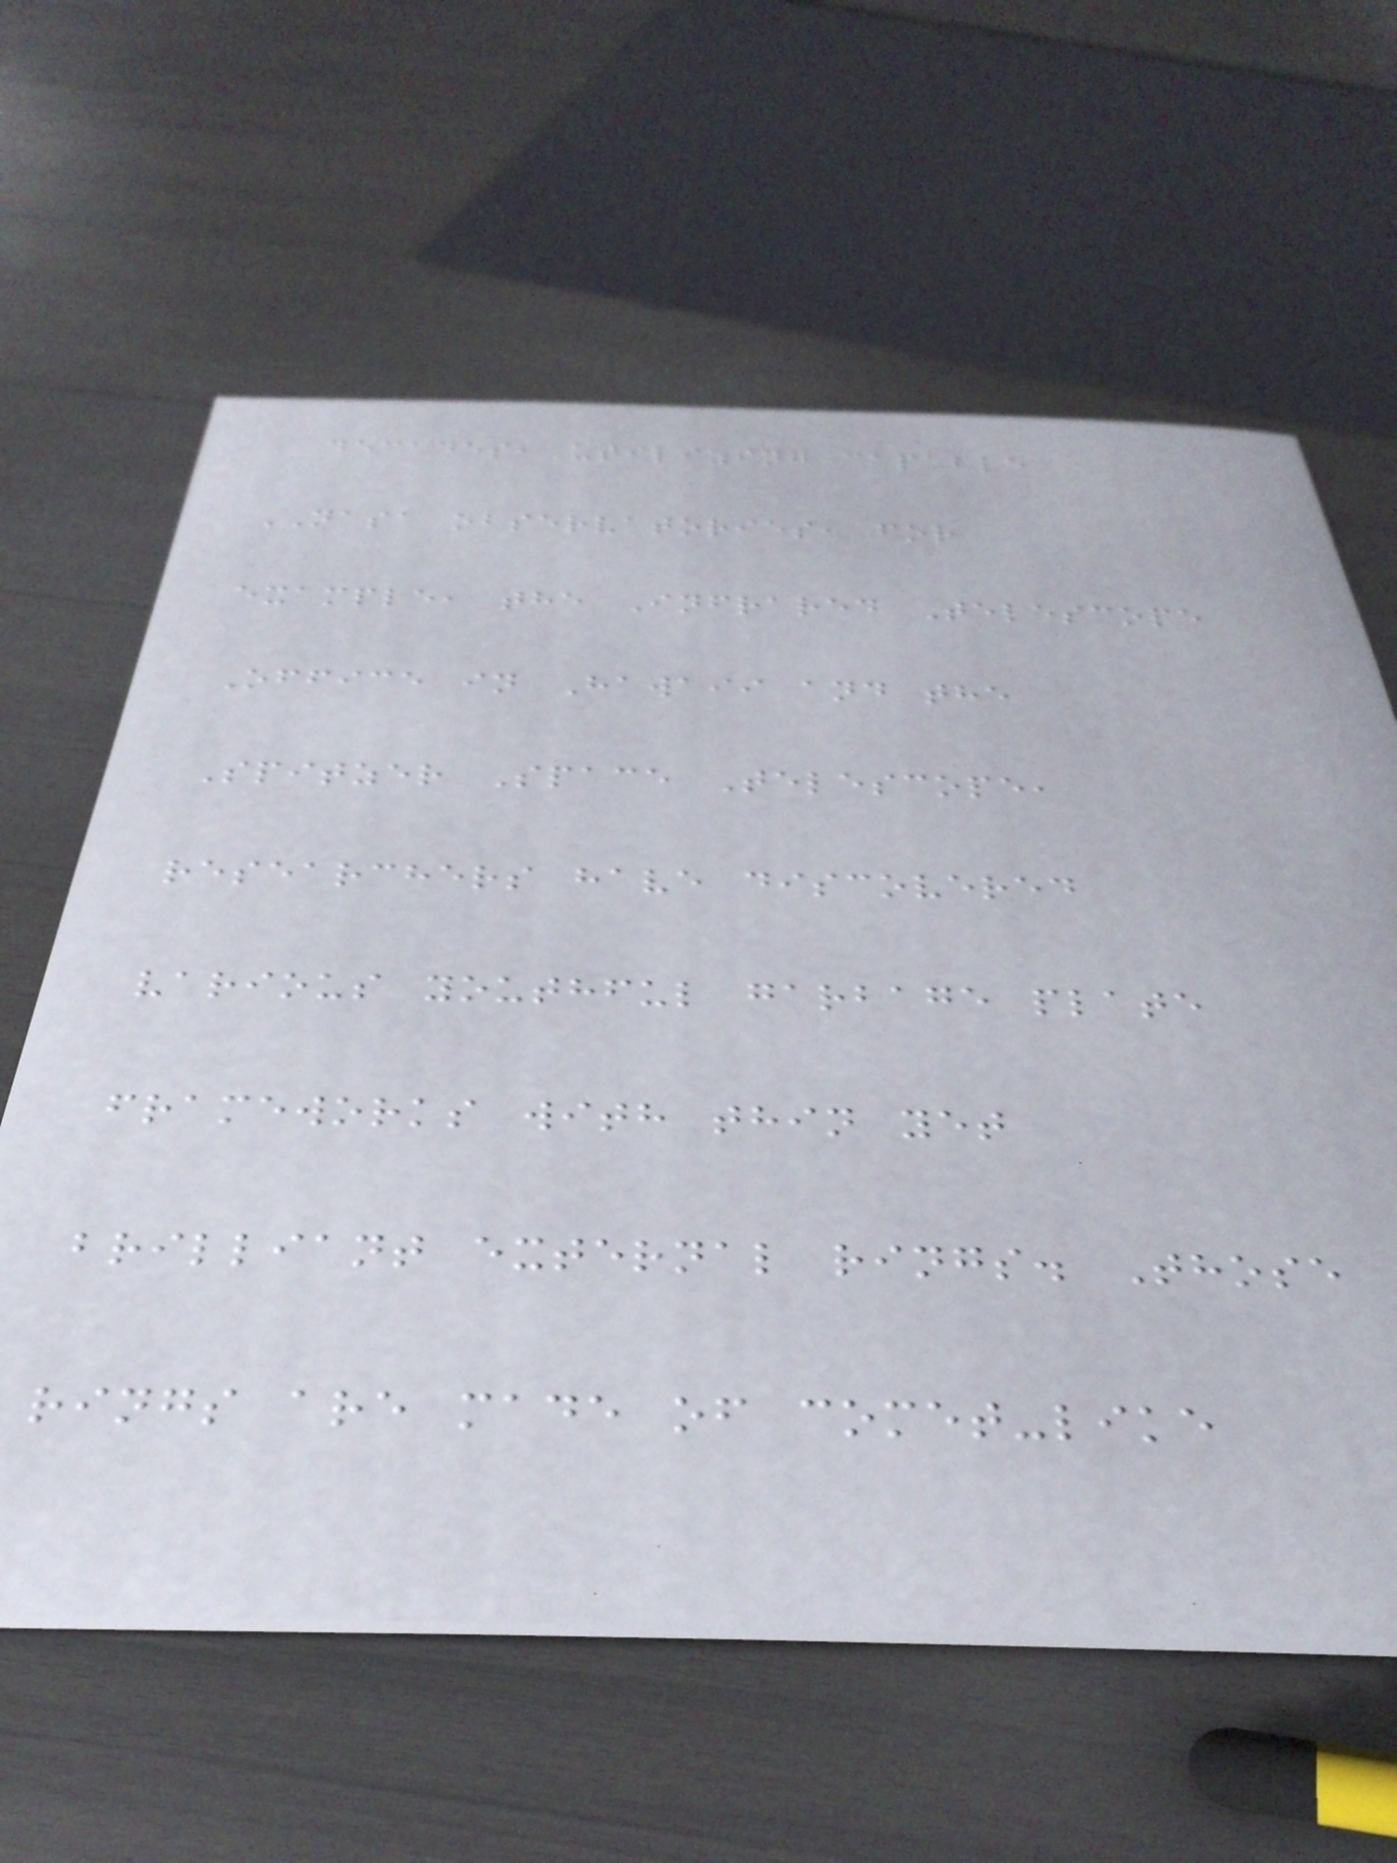decades, utilizing capable
NASA observatories, for
example, the Infrared Telescope
Office in Hawaii and the
Spitzer Space Telescope,
researchers have discovered
various youthful garbage plate
frameworks with thin yet
brilliant external rings. Those
rings are made of comet-like
